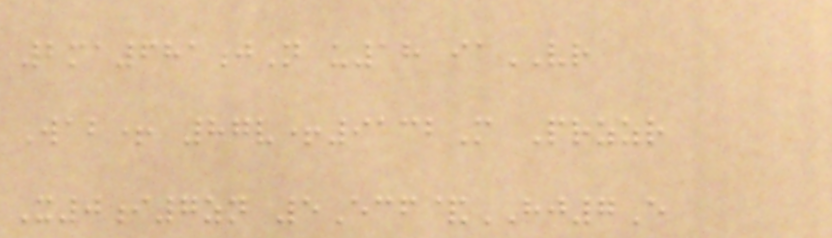2ma681jN u18 iaVR
Wab+ 87v+9132M Przzr
X0i7zn 5Ecf&HJ7E
